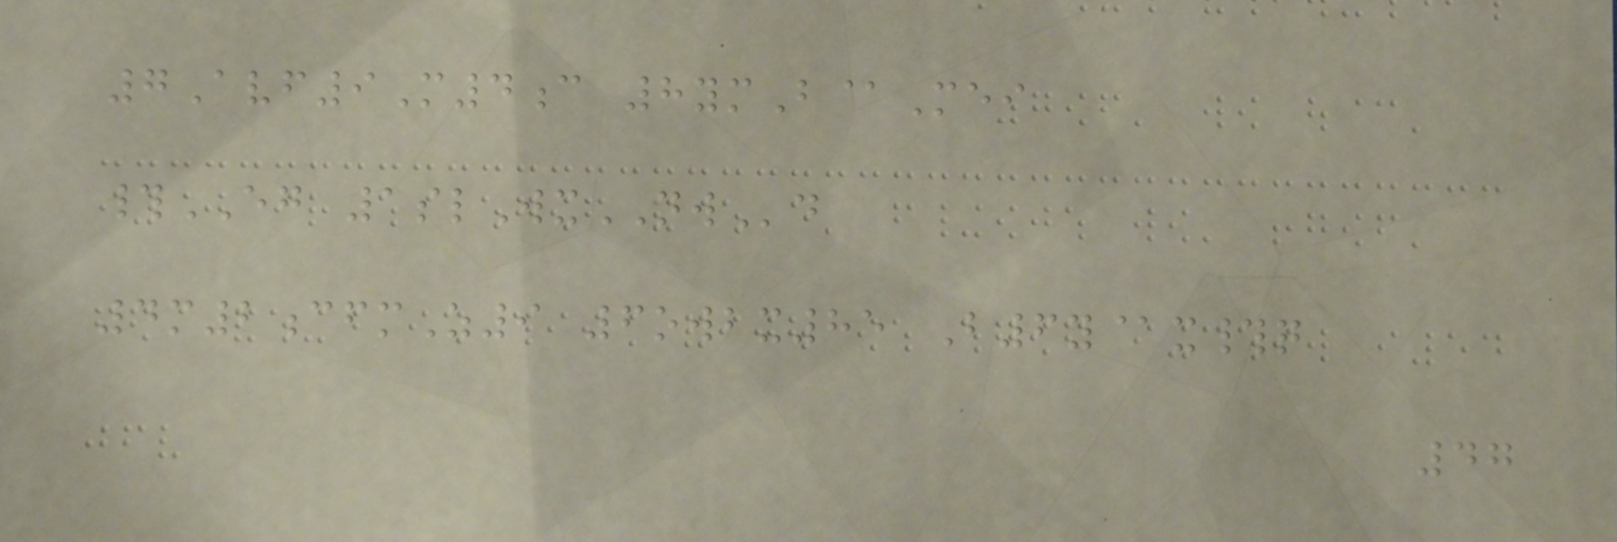7Avf9M4c 8ymB@Mei
#EG 1slWxNWd
4m2cfmZ9 6owbx85 B6y@x#q
47
